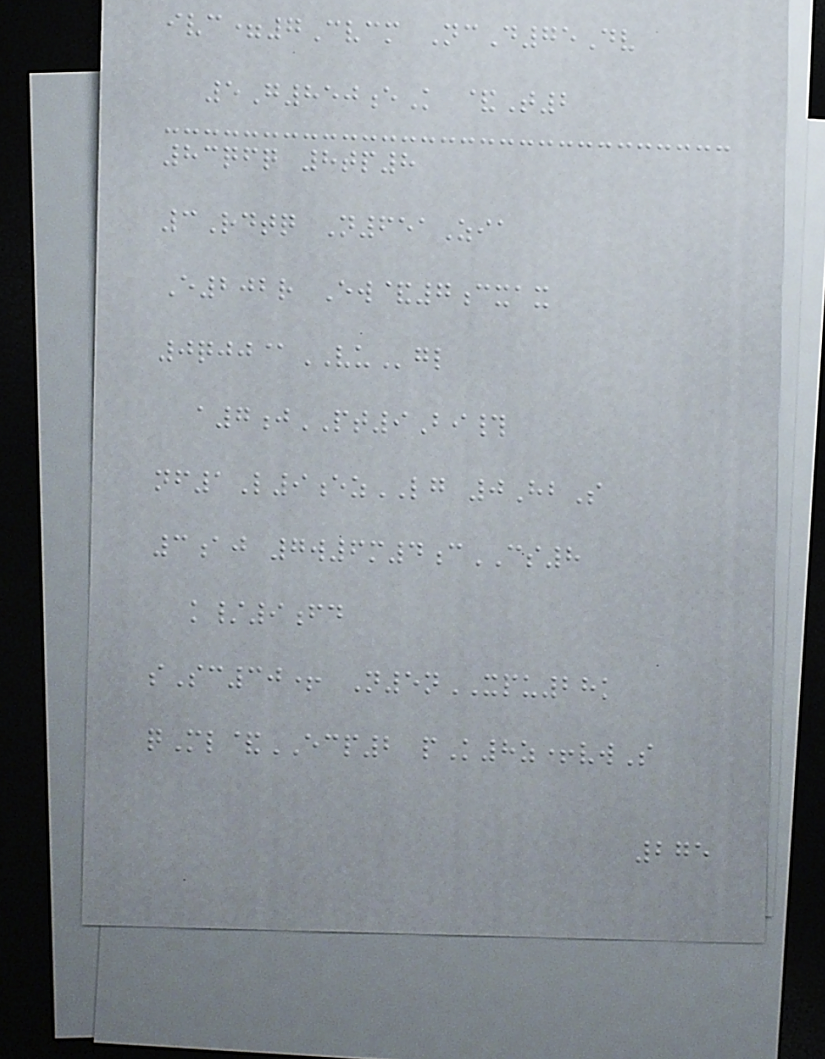ivc=7Cvcm NcD75Dv
5G850eK &T2
83qfq 8tp8
3Rdtq N651Zia
E202r Ew&7cxax
0qjj@VUgl
a7jPT9Bi#
nf1L9ezLG 0HbS
3aj 7w6m4cCS8
k/9fd
sSc30+ N5nXPU28k
qMl&ECP2 pK8z+vwS
275
